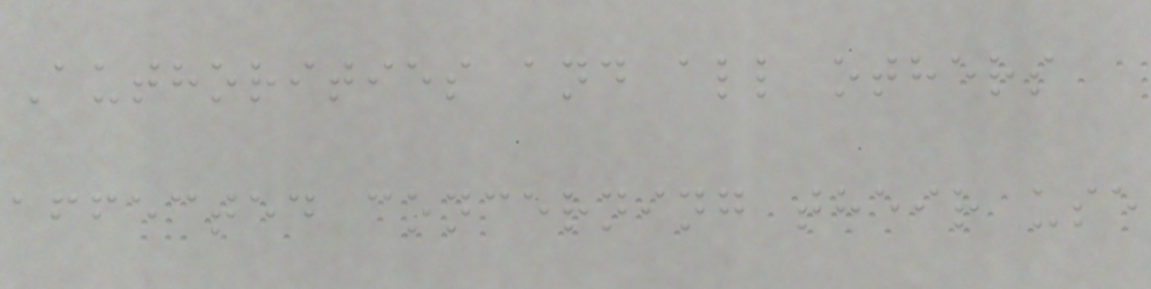Authorities and all others
affected concerning their use
